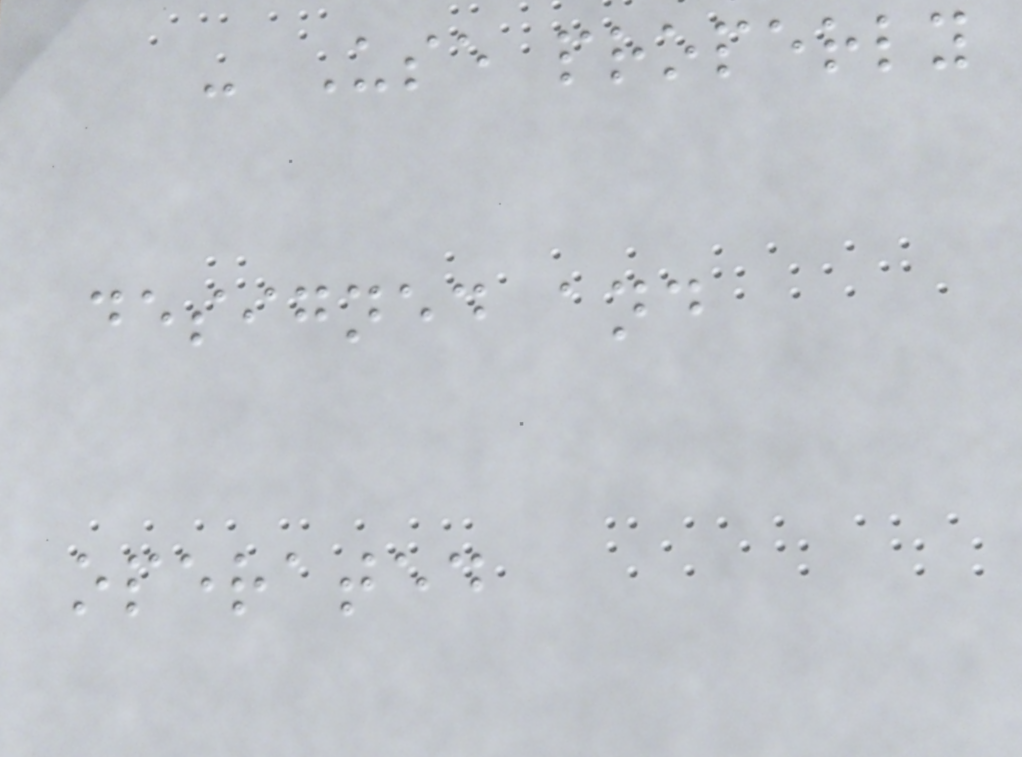- Use properly
designed and
operated
